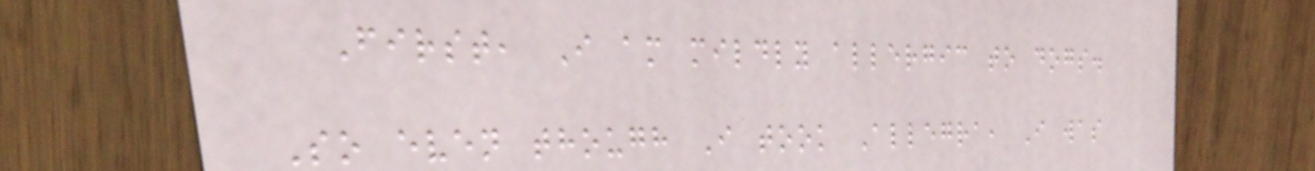First, I am mildly allergic to dogs.
So even though I took Allegra, I was
